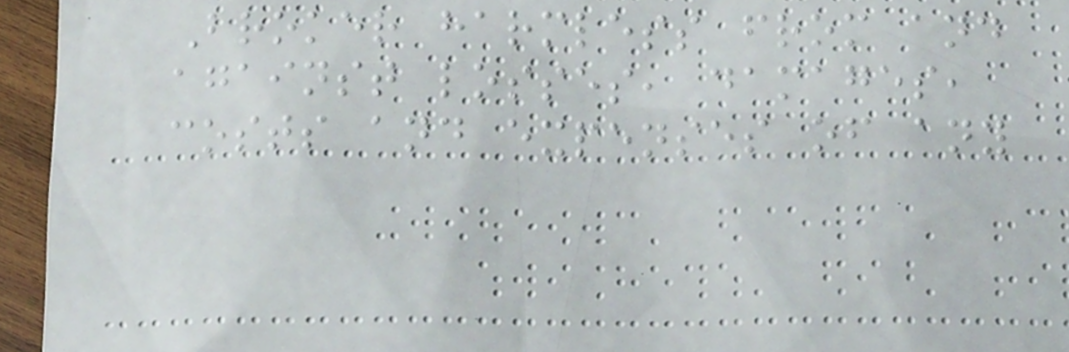Broker harmless from and
against losses, damages,
costs and expenses of any
